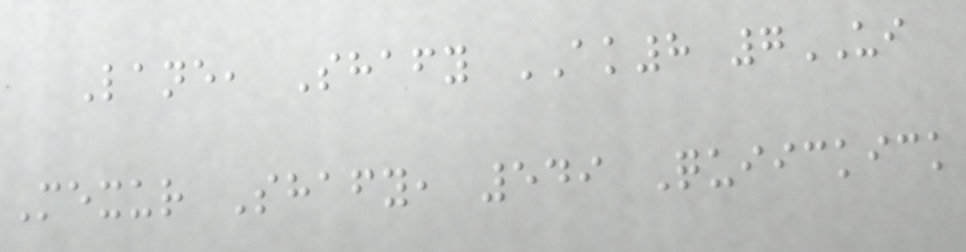Lane, Shafy AK8 7UI
Mexur Shafy, 549 Quiickick
